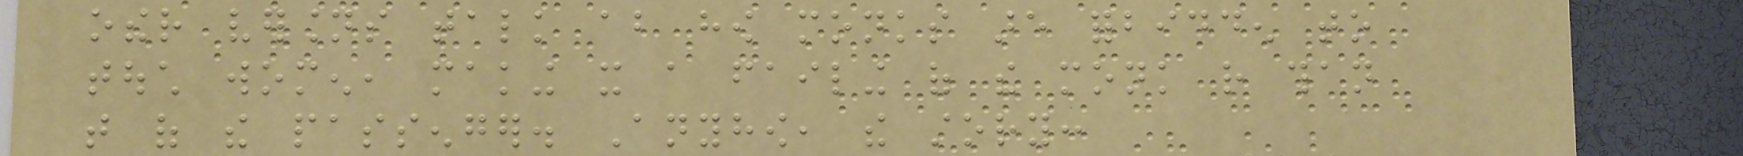other versions talk about how monks are forbidden to
touch women, making it a failing of the monk rather than
that of the passenger. Anyhow, the story:
